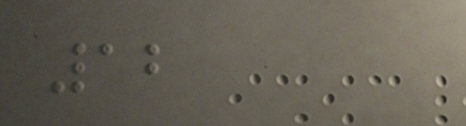12
